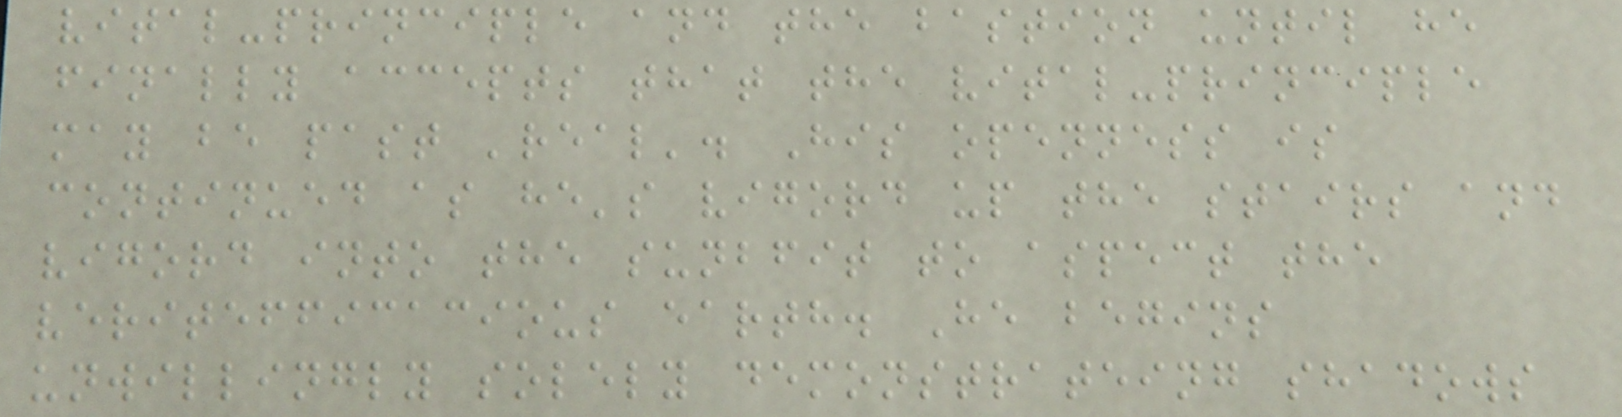vital-principle and the bastion until he
finally accepts that the vital-principle
may be past 'real'. His openness is
continued as he's vigord up the stairs and
vigord into the sunbfit to aspect the
veritefficacious earth. He begins
unwillingly solely demonstrateing shadows
